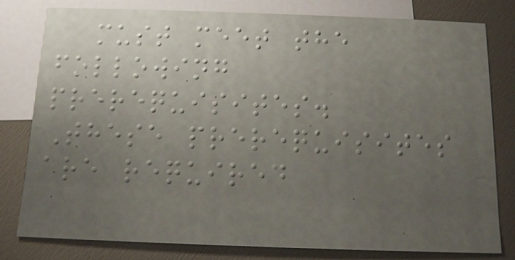must meet the
following
prerequisites.
These prerequisites
are required
